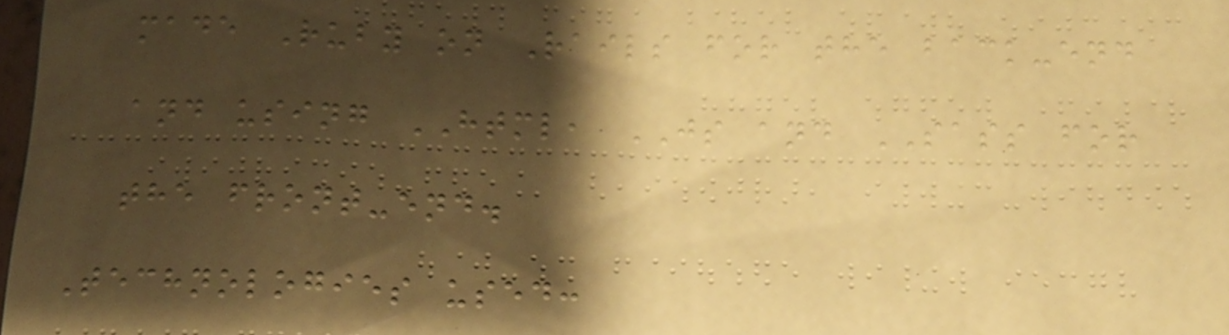made Ruby on Rails for the back-end
and using HTML, JS and SASS for
the front-end.
Technologies used:
